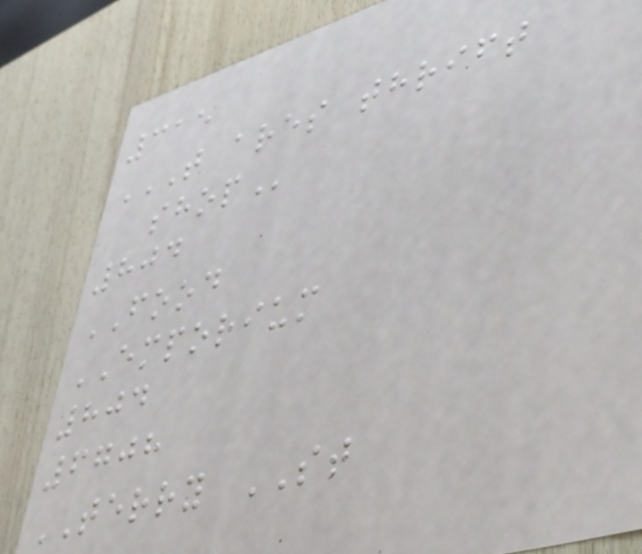315
T ARES THRIFT
SHOP
804
FOOD
EMPORIUM
804
6708
TERRY ST
